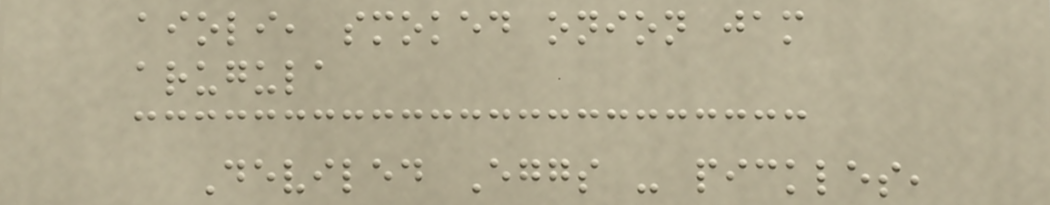aioli, smoked onion jam
arugula
Deviled Eggs - pickles,
